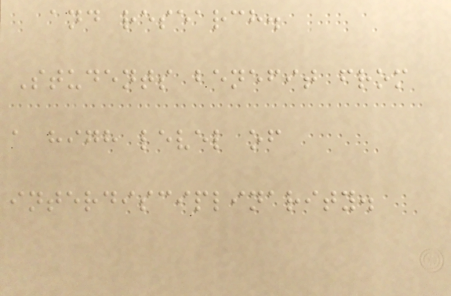and research.
Students benefit from
a high level of
interdisciplinarity.
